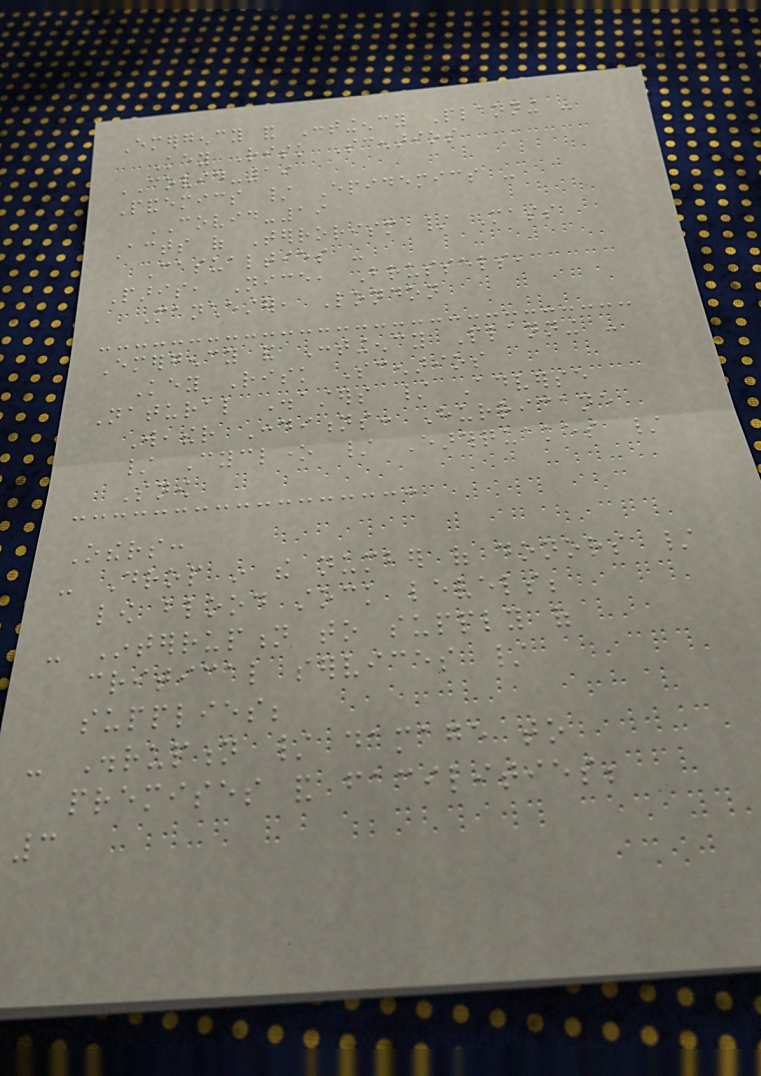Emergency and Contingency Planning -
Key Risk Scenarios
COVID-19
Pandemics / Epidemics -
COVID-19
Acts of Terrorism / Mass
Casualties -
Paris, Nice, Brussels,
Manchester, London
Emergency and Contingency Planning -
Key Risk Scenarios
Natural Disasters / Adverse
Weather Conditions: Hurricane
/ Cyclone / Earthquakes /
Snow
Others:
- Drop in the number of donors /
low blood stock levels;
- Interruption to supply of
critical services /
supplies;
- Disruption / damage to
premises and facilities;
3
